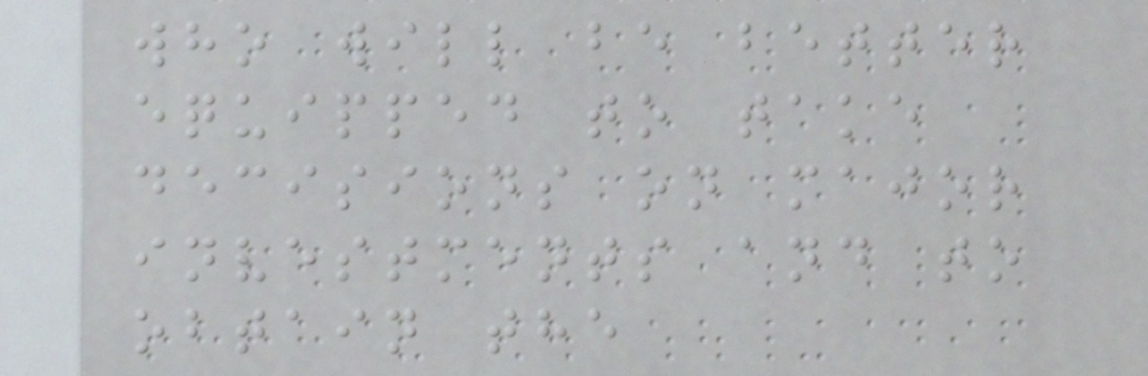who will be better
equipped to take
decisions on major
investments and to
obtain the
